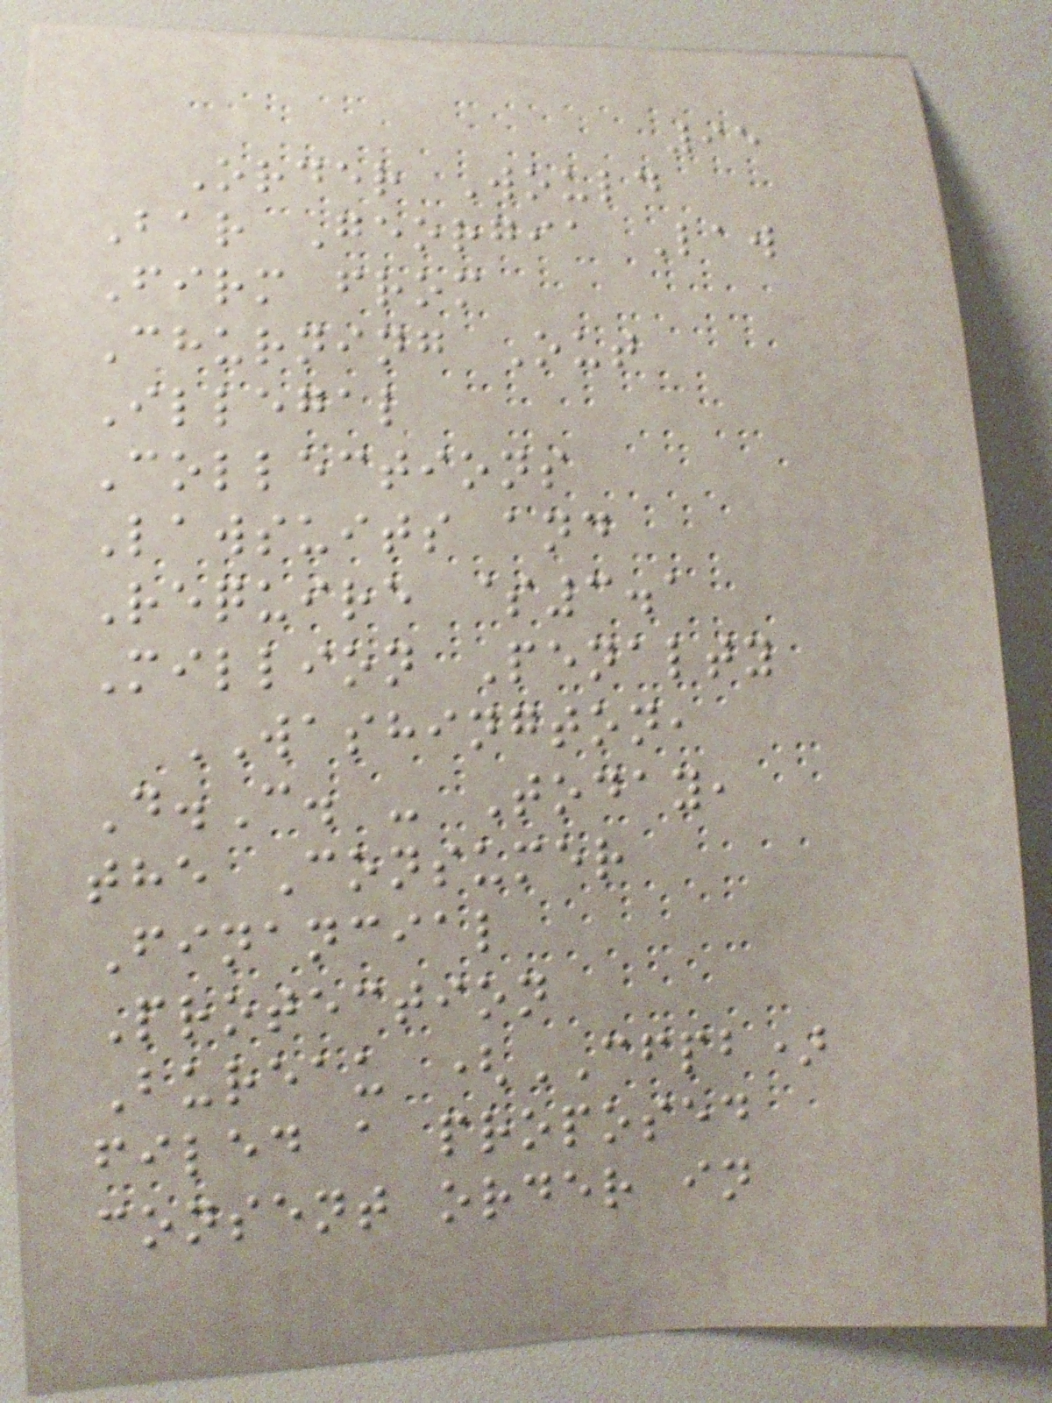95
Order Would
Bar Georgia Law
Firm from
Churning Out
Illegal
Collections
Lawsuits and
Require $3.1
Million Penalty
WASHINGTON,
D.C. - Today,
the Consumer
Financial
Protection
Bureau (CFPB)
filed a proposed
consent order in
